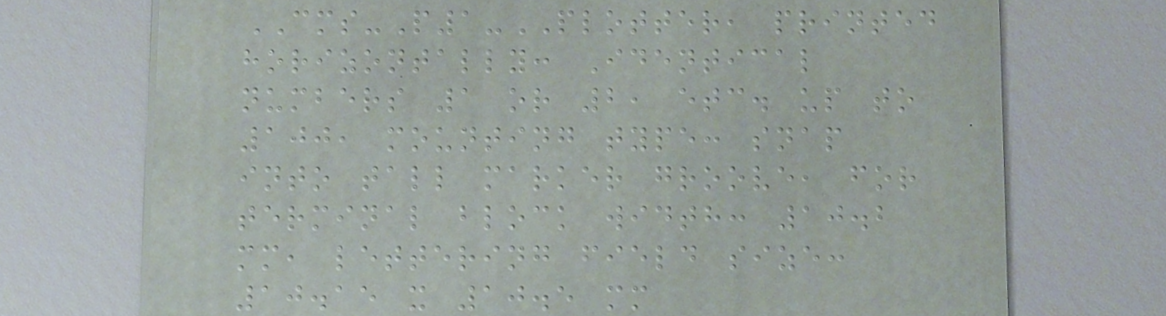CMS-P1-PLOTTER, printed
horizontally: Identical
numbers 1 or 2, etc. up to
100, mounting type: snap
into tall marker groove, for
terminal block width: 10.2
mm, lettering field size:
10.15 x 10.5 mm
